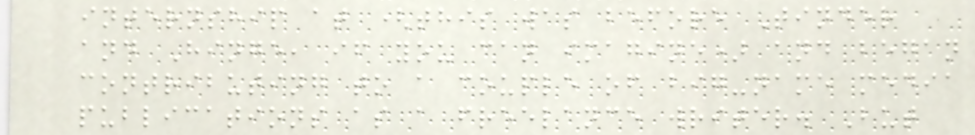internship at (this was before Tinder
and Hinge, if you can imagine) and began
contributing to a couple of big-name media
publications as a freelance writer. But
